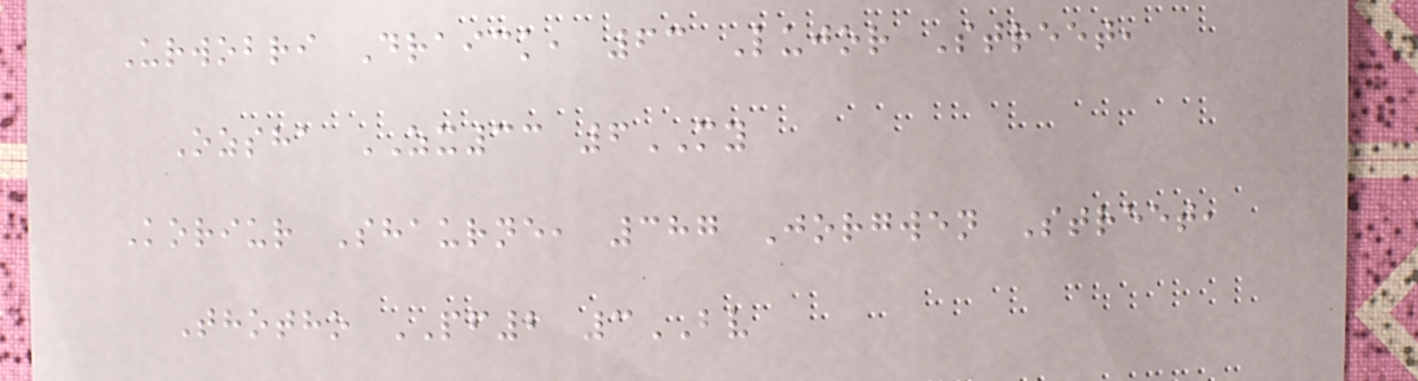Urwobri Draick, 63 Lujor Street,
Ozsha ZX33 6MY
Koriur Shaurne, 387 Jorgwen Street,
Thotho PF2 3BV
